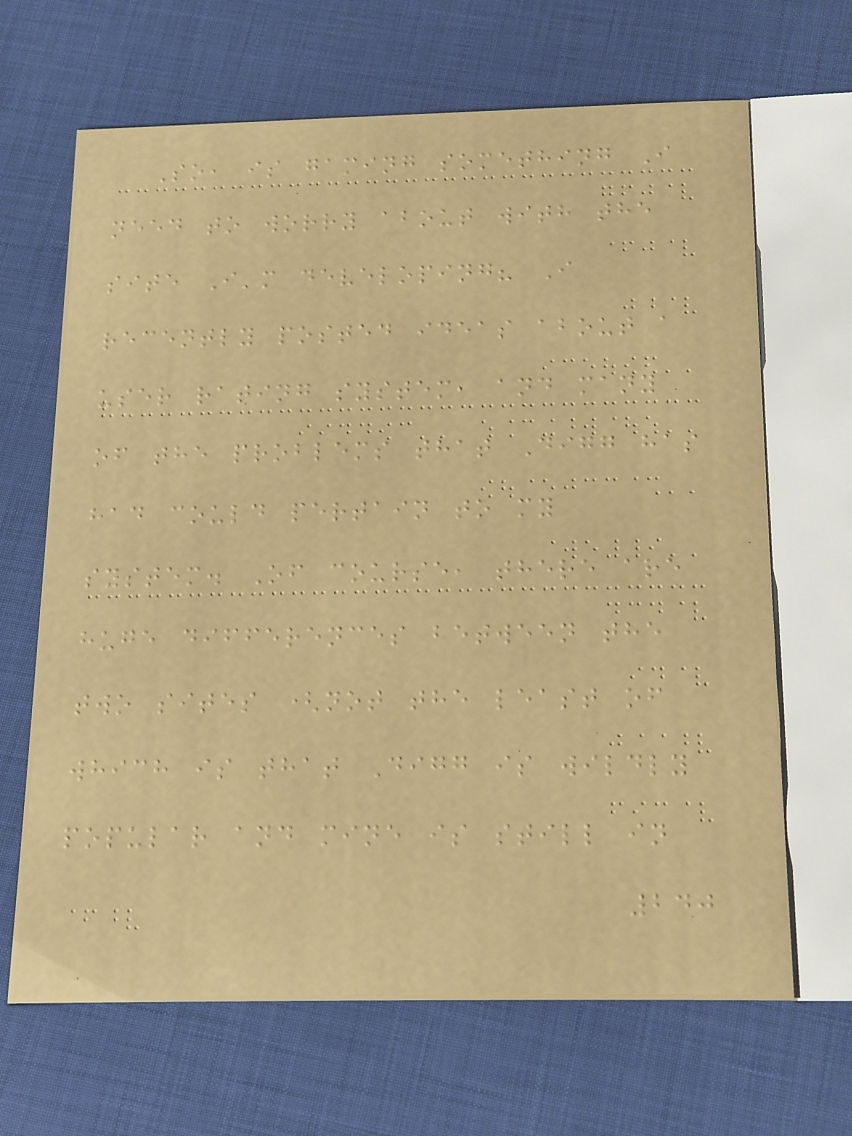So, is gaming something I
need to worry about with the
site I'm developing? I
recently posted ideas about a
user rating system, and many
of the problems that Digg has
had could pertain to my
system. Of course, there are
huge differences between the
two sites (not the least of
which is that Digg is wildly
popular and mine is still in
240
